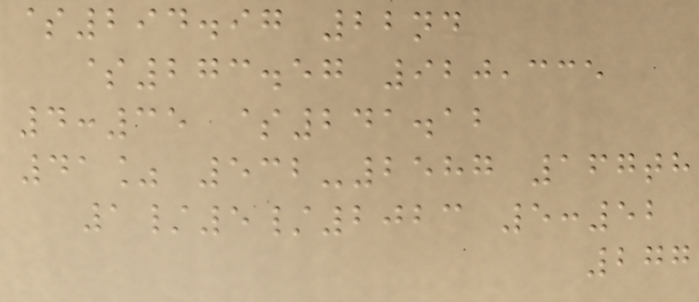$294.97 22nd
$273.57 920,335
4:35 $241.12
41% 532-2587 167th
1/5/2023 5:52
277
